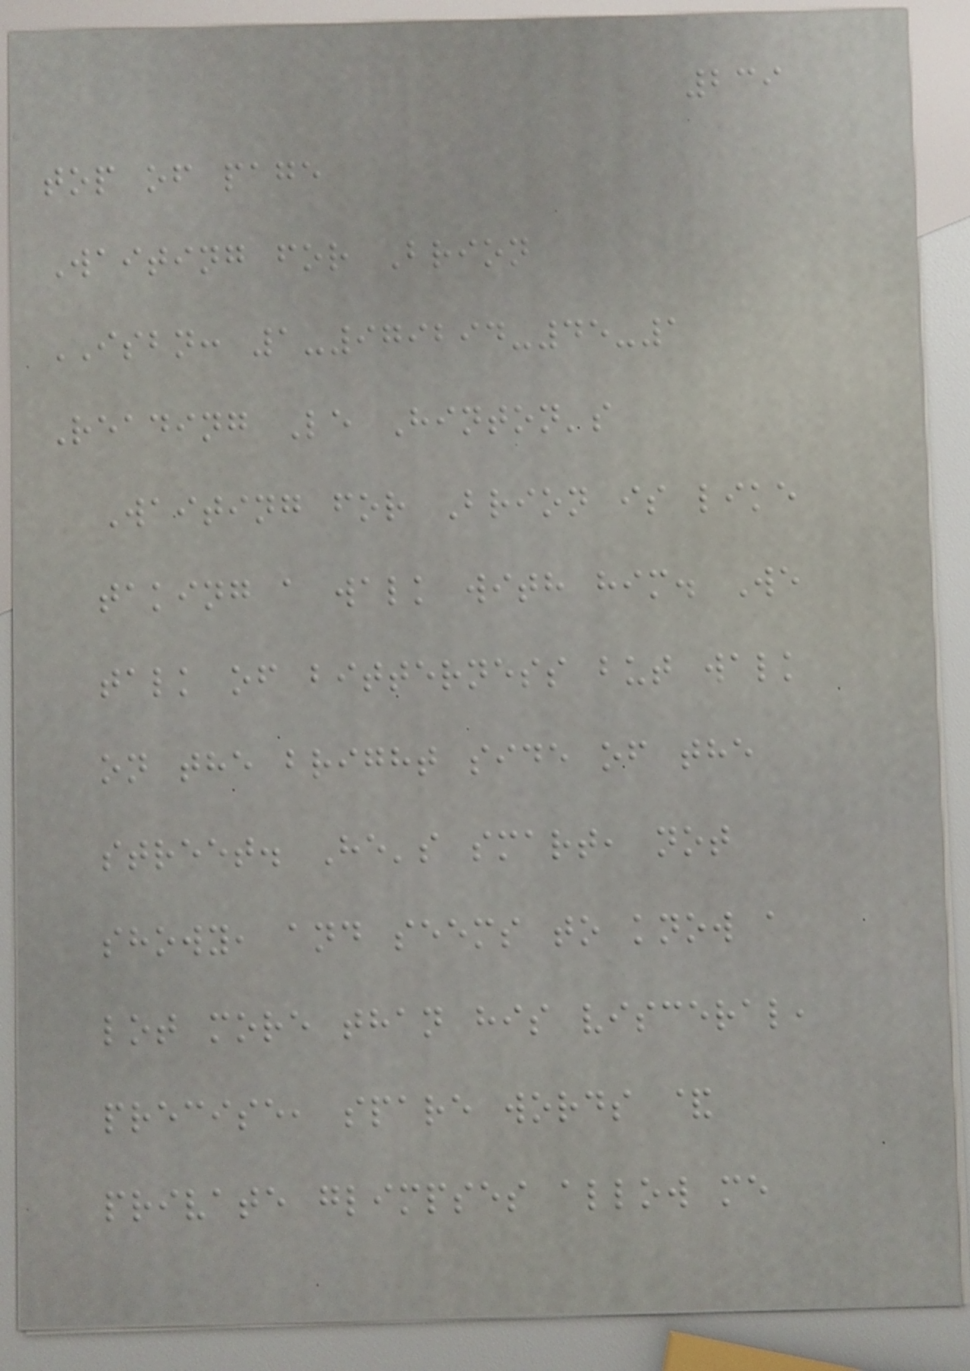239
top of page
Waiting for Brion
ISBN: 1-979294-45-1
Reading Le Hinton's
Waiting for Brion is like
taking a walk with him. We
talk of bitterness but walk
on the bright side of the
street. He's smart, not
showy, and seems to know a
lot more than his visceral,
precise, spare words &
private glimpses allow me
